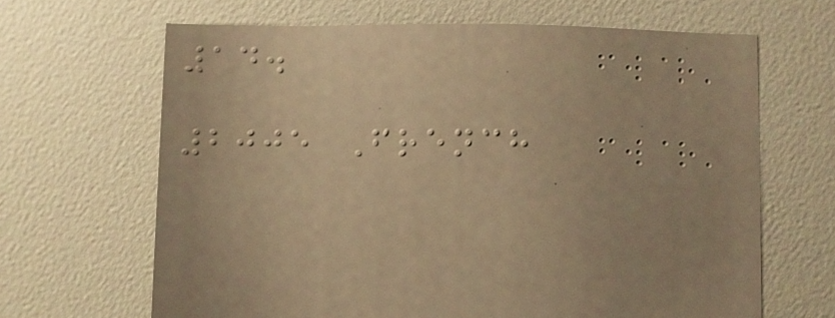14.
2005 French
